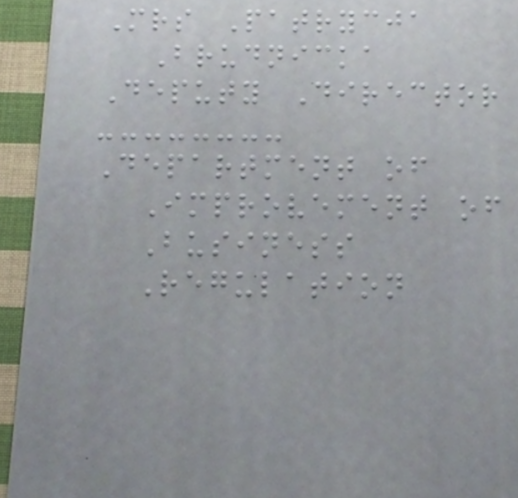Mrs Patrycja
Brudnicka
Deputy Director
Department of
Improvement of
Business
Regulation
